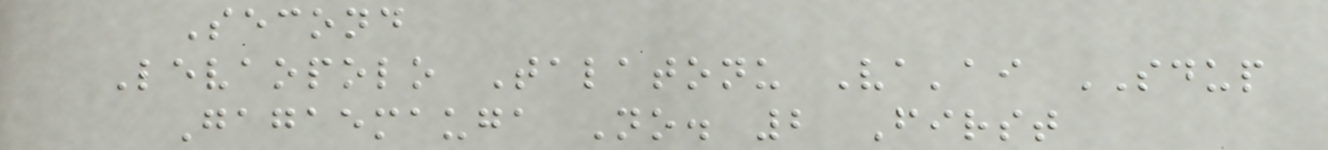Second
Levaopolo Talatonu Va'ai SDUP
Gagaemauga No. 2 First
